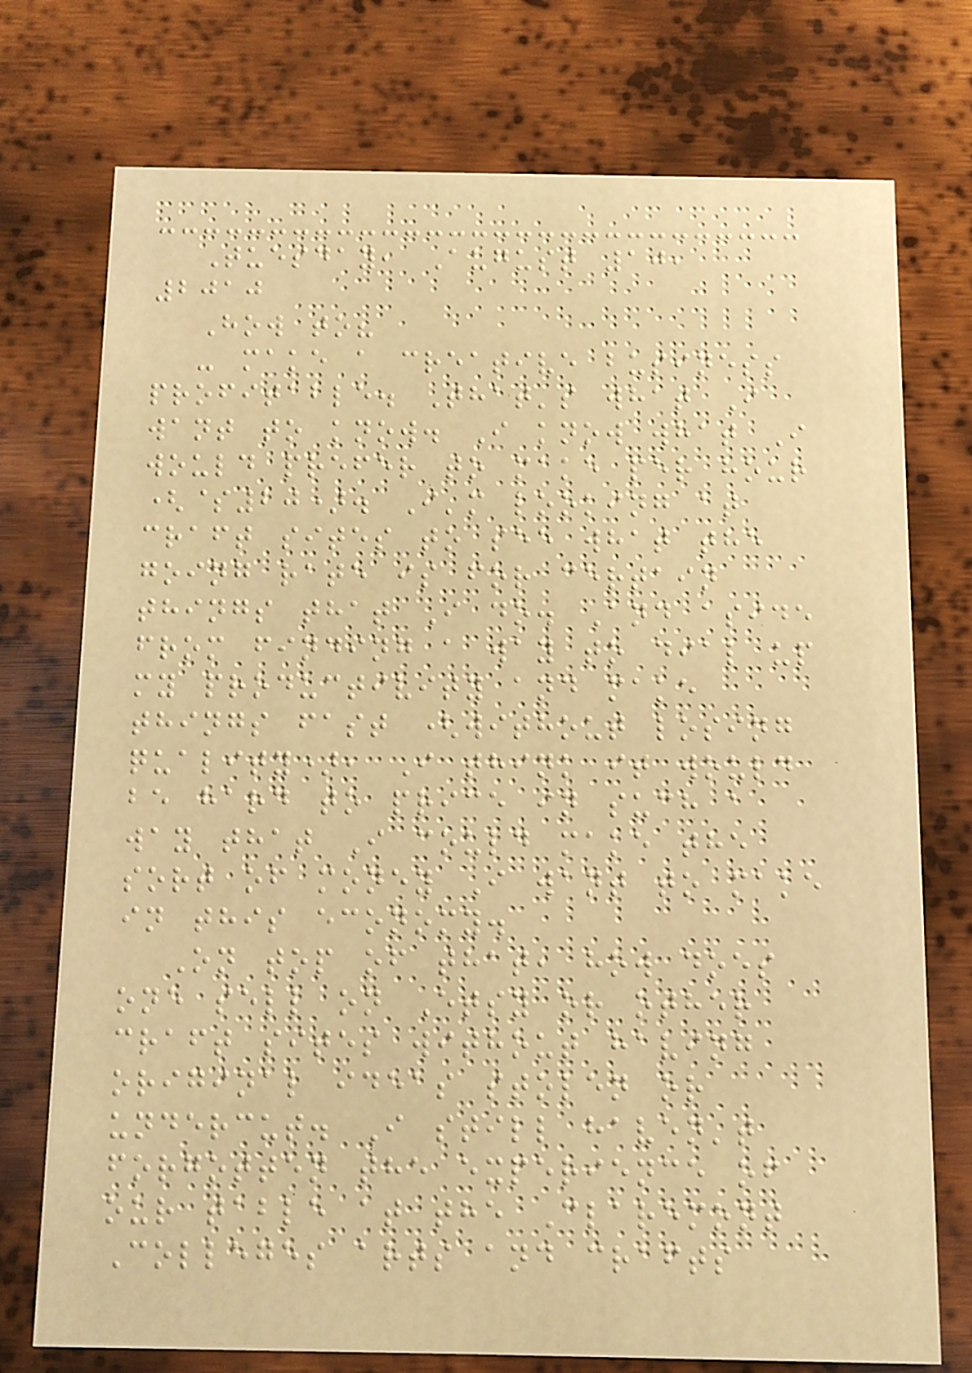Tuesday, August 10,
2010
How to?
- make a creative business
profitable. That's what I
want to know. I know what I
would prefer to make per hour
($20). I'm looking at
craft sites to see what the
going rate is for certain
things that I do. And aside
from finding a way to dial up
my productivity and make
things fast (without losing
quality), I think it would
be hard to price in such a
way that I could make the
sort of money I want to make
in this economy.
On top of that, how does
one sell on Etsy or other
craft sites without having
original ideas stolen or
undercut. I still haven't
forgotten the experience of
our table at the Claremont
Colleges arts and crafts
